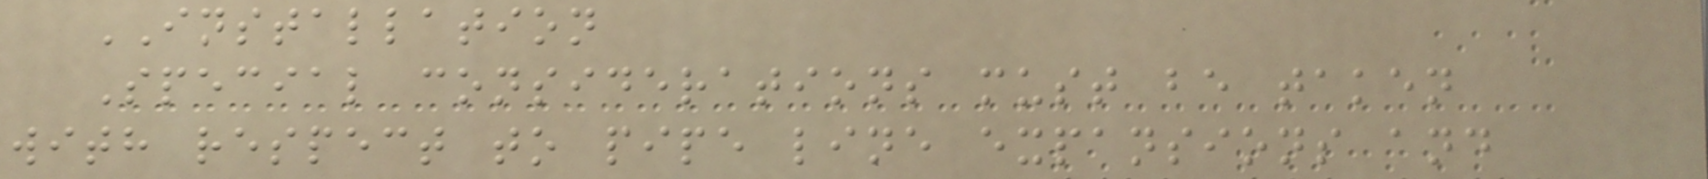INSTALLATION
Special considerations must be taken
with respect to pipe line expansions and
